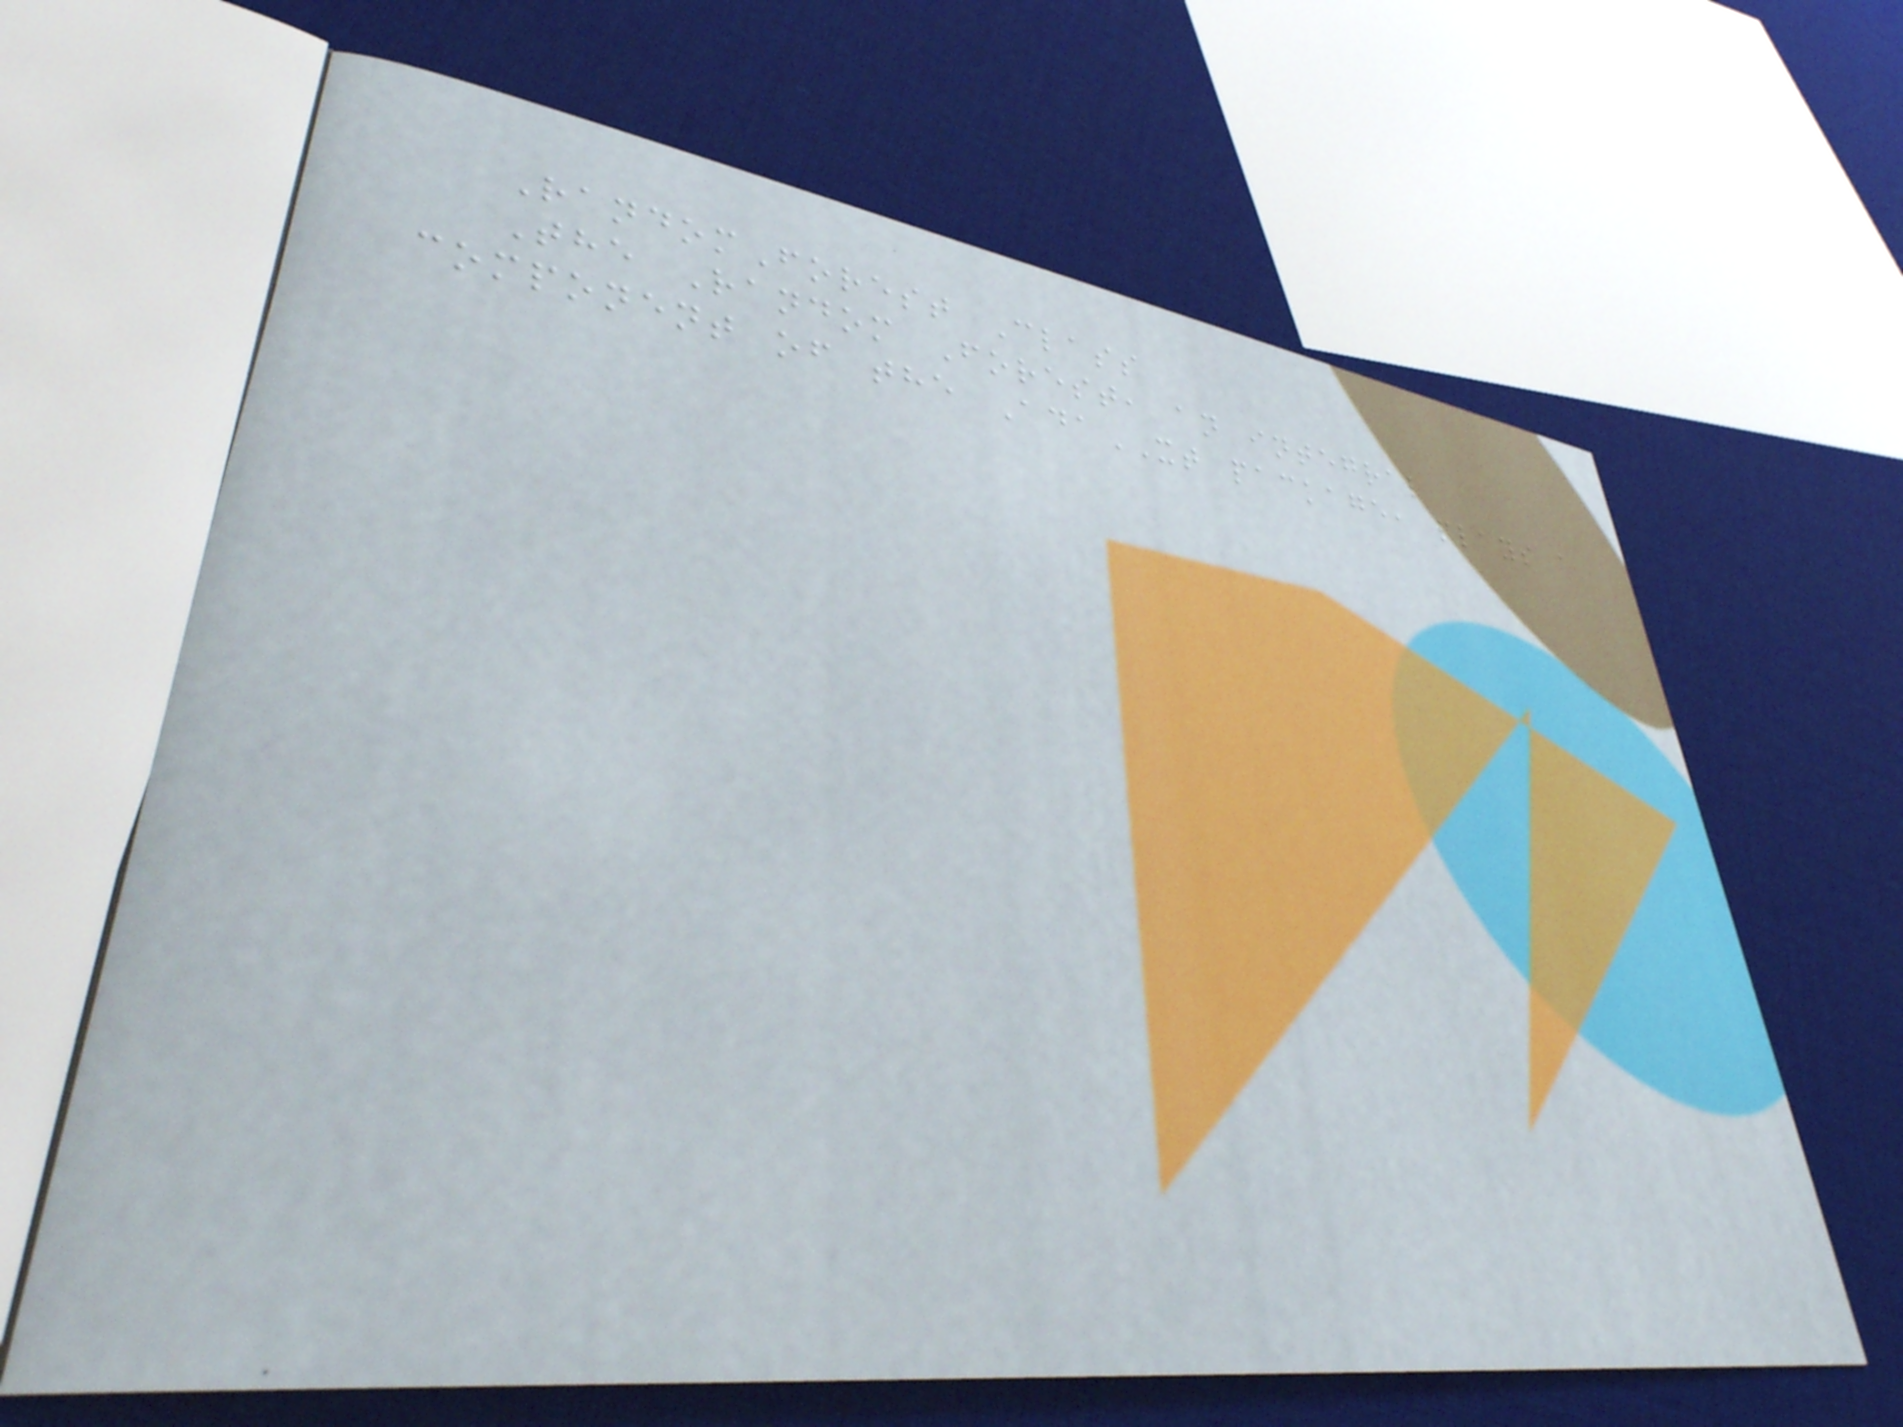RandomForest Class
The Random Forest, an integral
component of the AdaXT package, plays a
